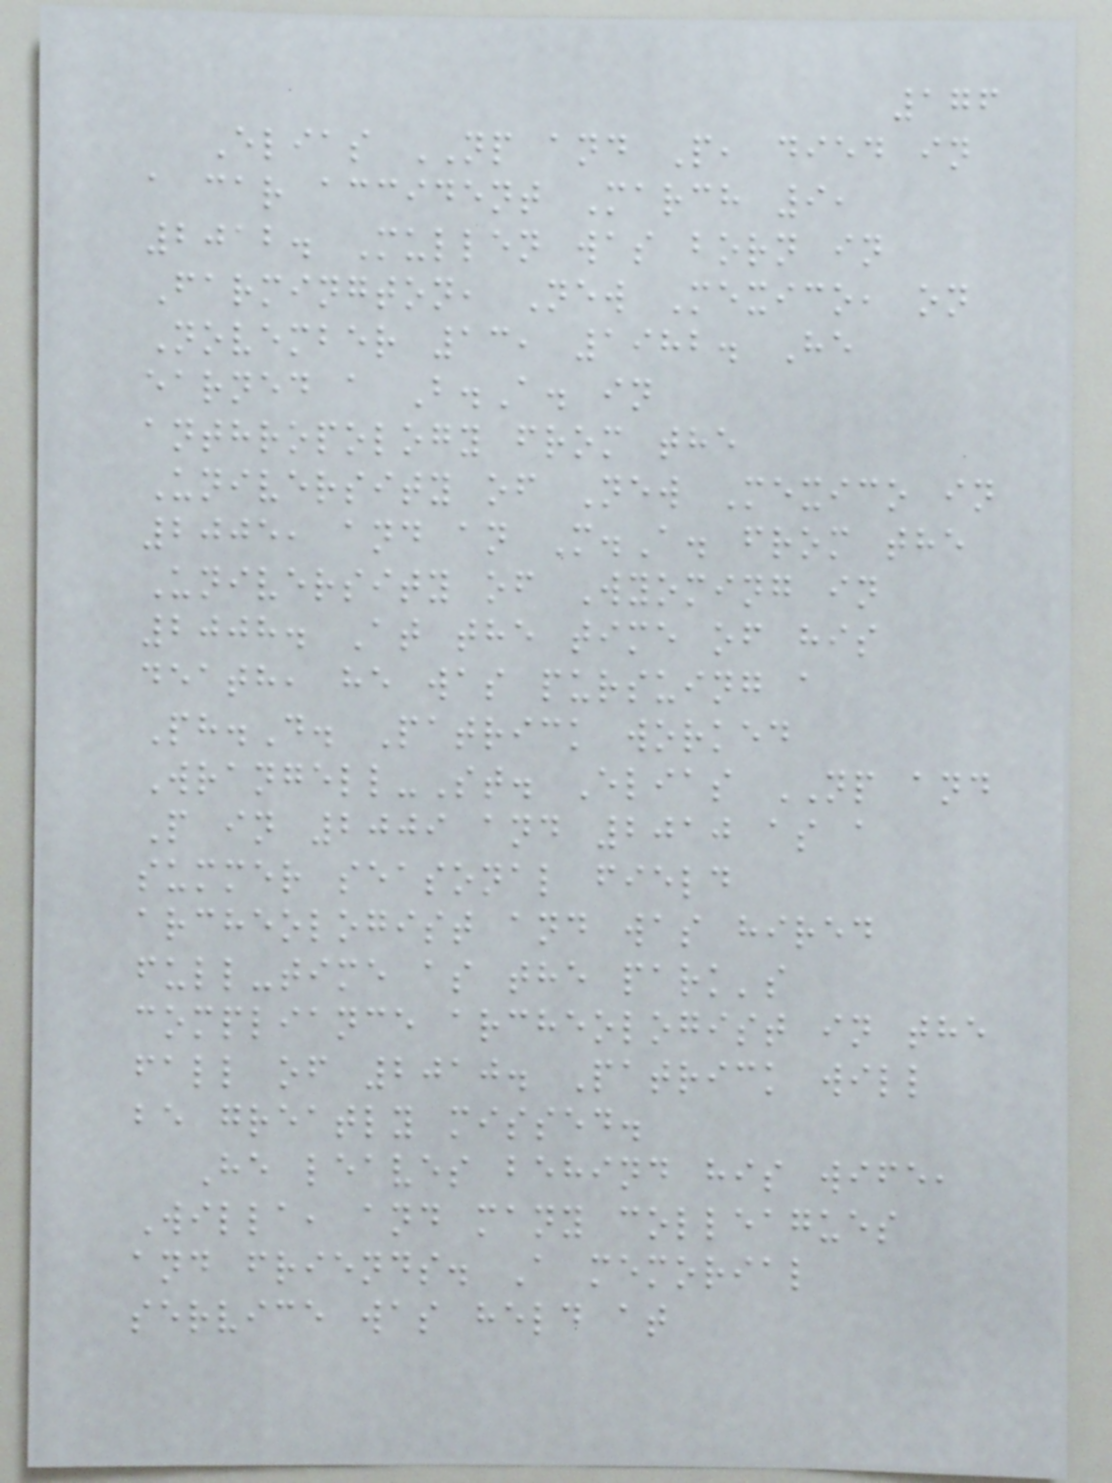176
Elias NP and P, died in
a car accident March 9,
2012. Mullen was born in
Farmington, New Mexico, on
November 13, 1982. He
earned a B.A. in
anthropology from the
University of New Mexico in
2005, and an M.A. from the
University of Wyoming in
2008. At the time of his
death, he was pursuing a
Ph.D. Patrick worked
Wrangell-St. Elias NP and
P in 2009 and 2010 as a
summer seasonal field
archeologist and was hired
full-time as the park's
compliance archeologist in the
fall of 2010. Patrick will
be greatly missed.
He leaves behind his wife,
Willa, and many colleagues
and friends. A memorial
service was held at
